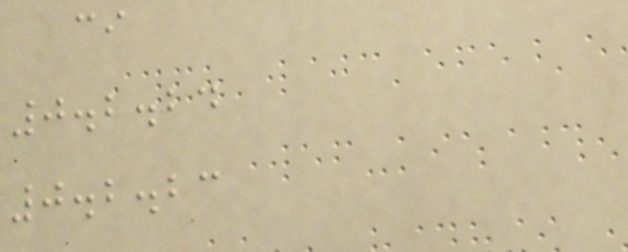ci
0.2.24
0.2.23
